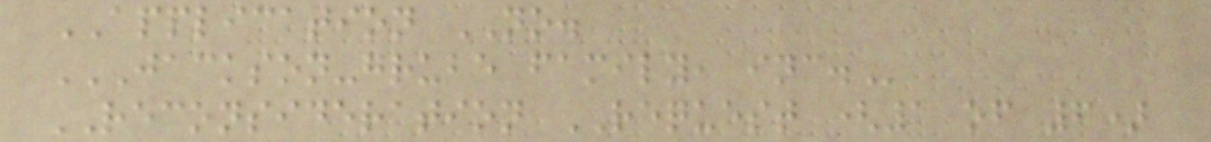APPLICATION NO.
JACKSON-GRUBE FAMILY, INC.
RECONSIDERATION REQUEST (1 of 6)
